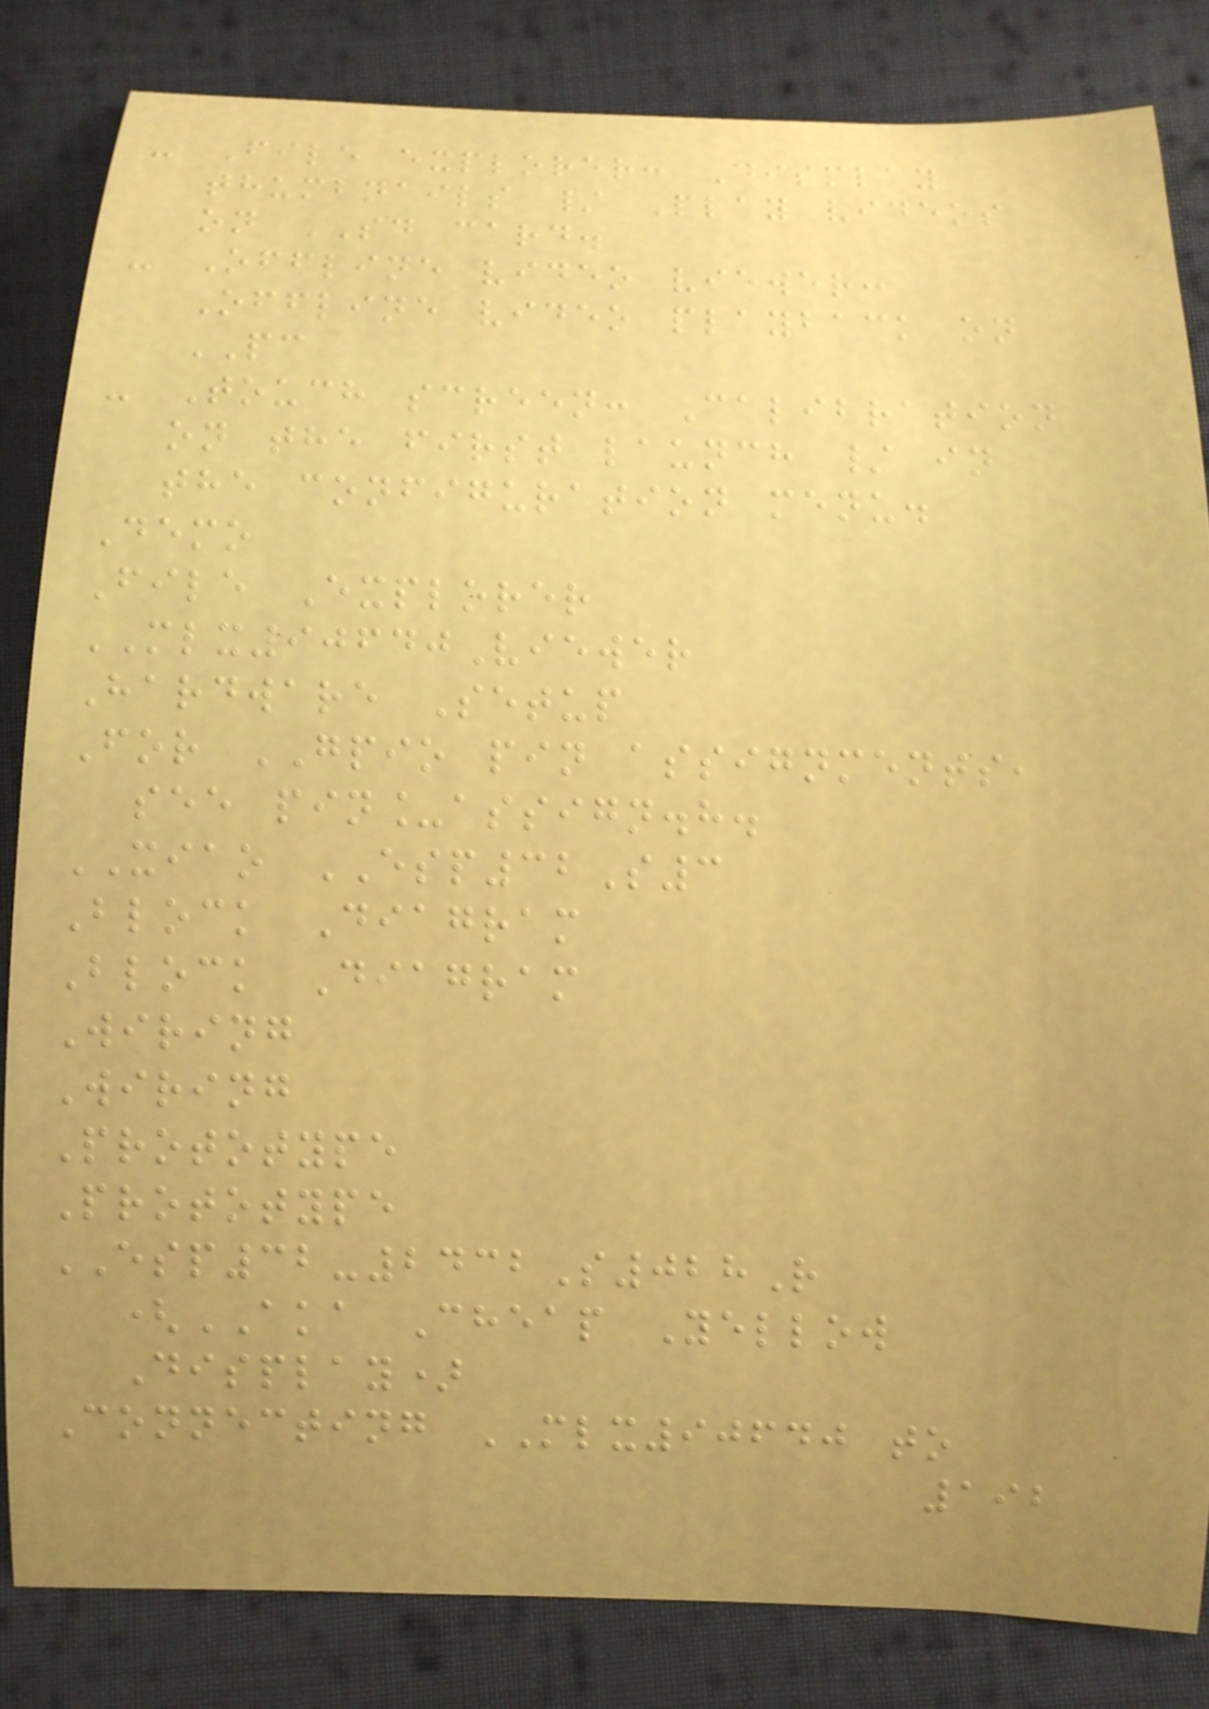- File explorer: Display
thumbnails / Play videos
on SD card.
- Offline video viewer:
Offline video playback on
PC
- Touch screen: Calibration
on the first launch / in
the configuration menu.
Demo
File Explorer
MLX90640Viewer
Hardware Setup
For GPIO pin assignments,
see pin_assign.h.
XIAO ESP32S3
Block Diagram
Block Diagram
Wiring
Wiring
Prototype
Prototype
ESP32-2432S028R
(AKA Cheap Yellow
Display)
Connecting MLX90640 to
192
